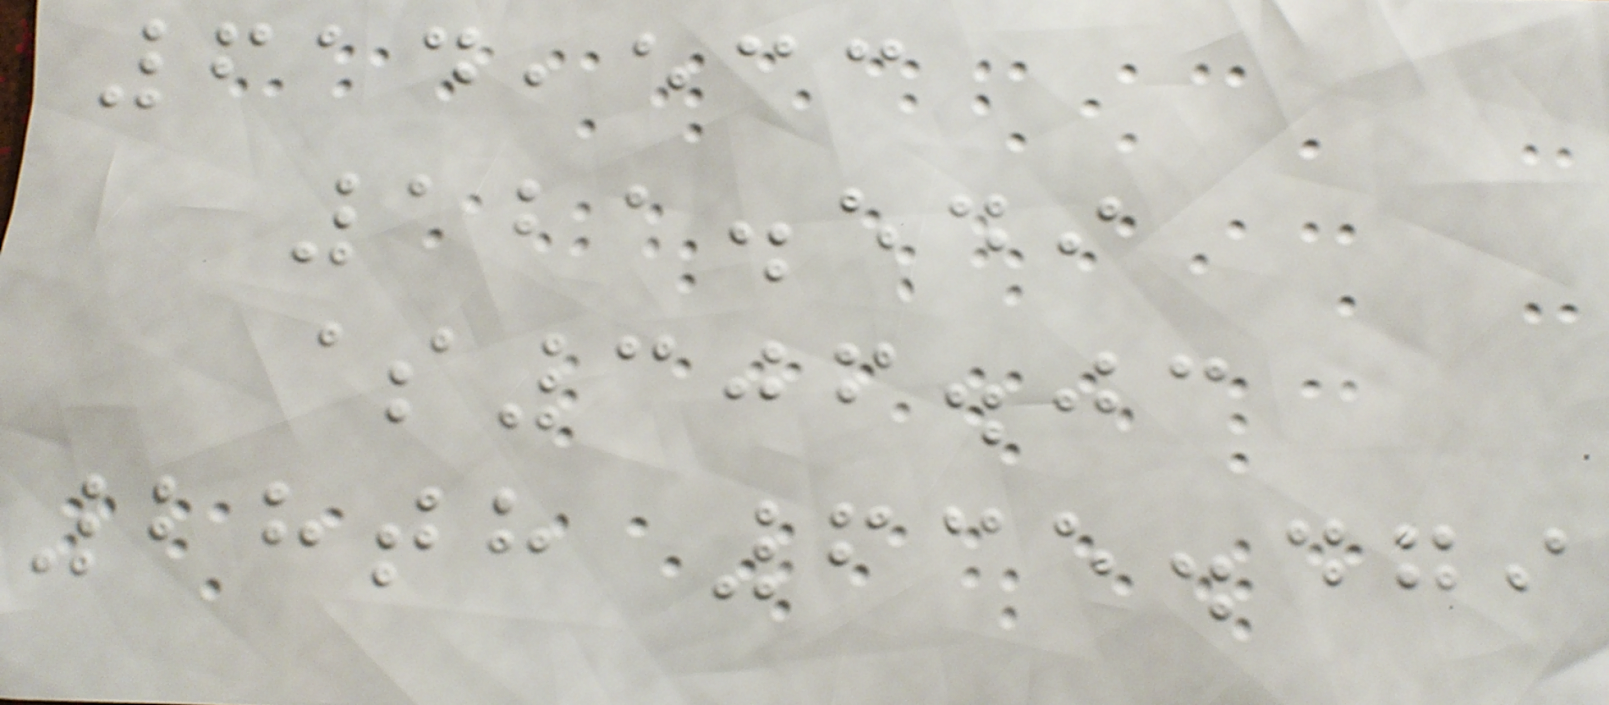614,533
121.549
$306.03
28th 635.479
